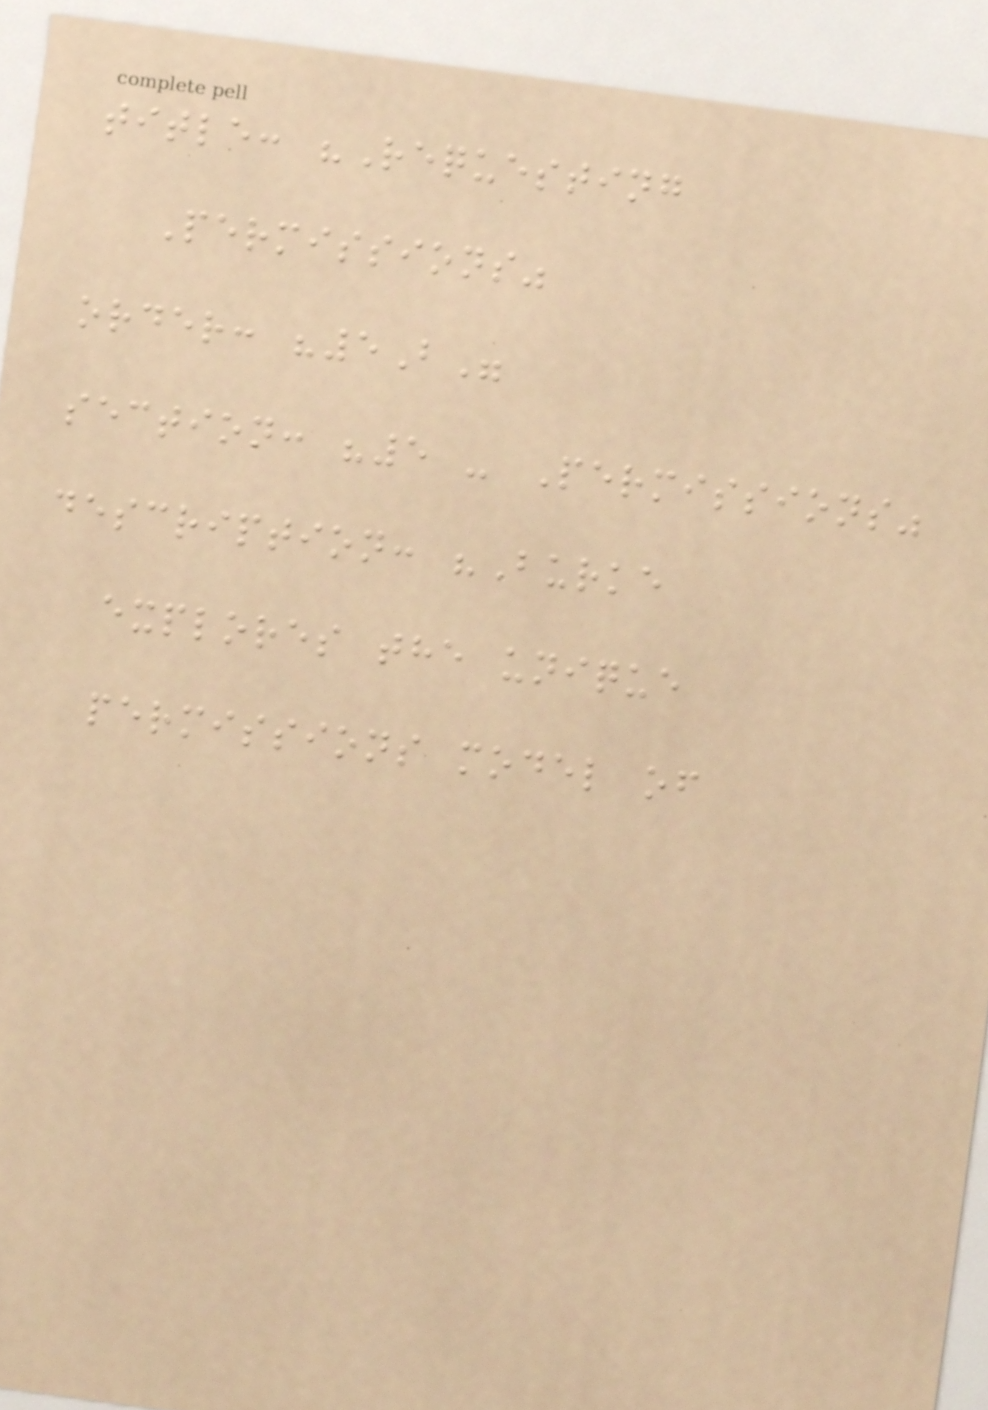title: "Requesting
Permissions"
order: "5B"
section: "5 - Permissions"
description: "Burke
explores the unique
permissions model of
